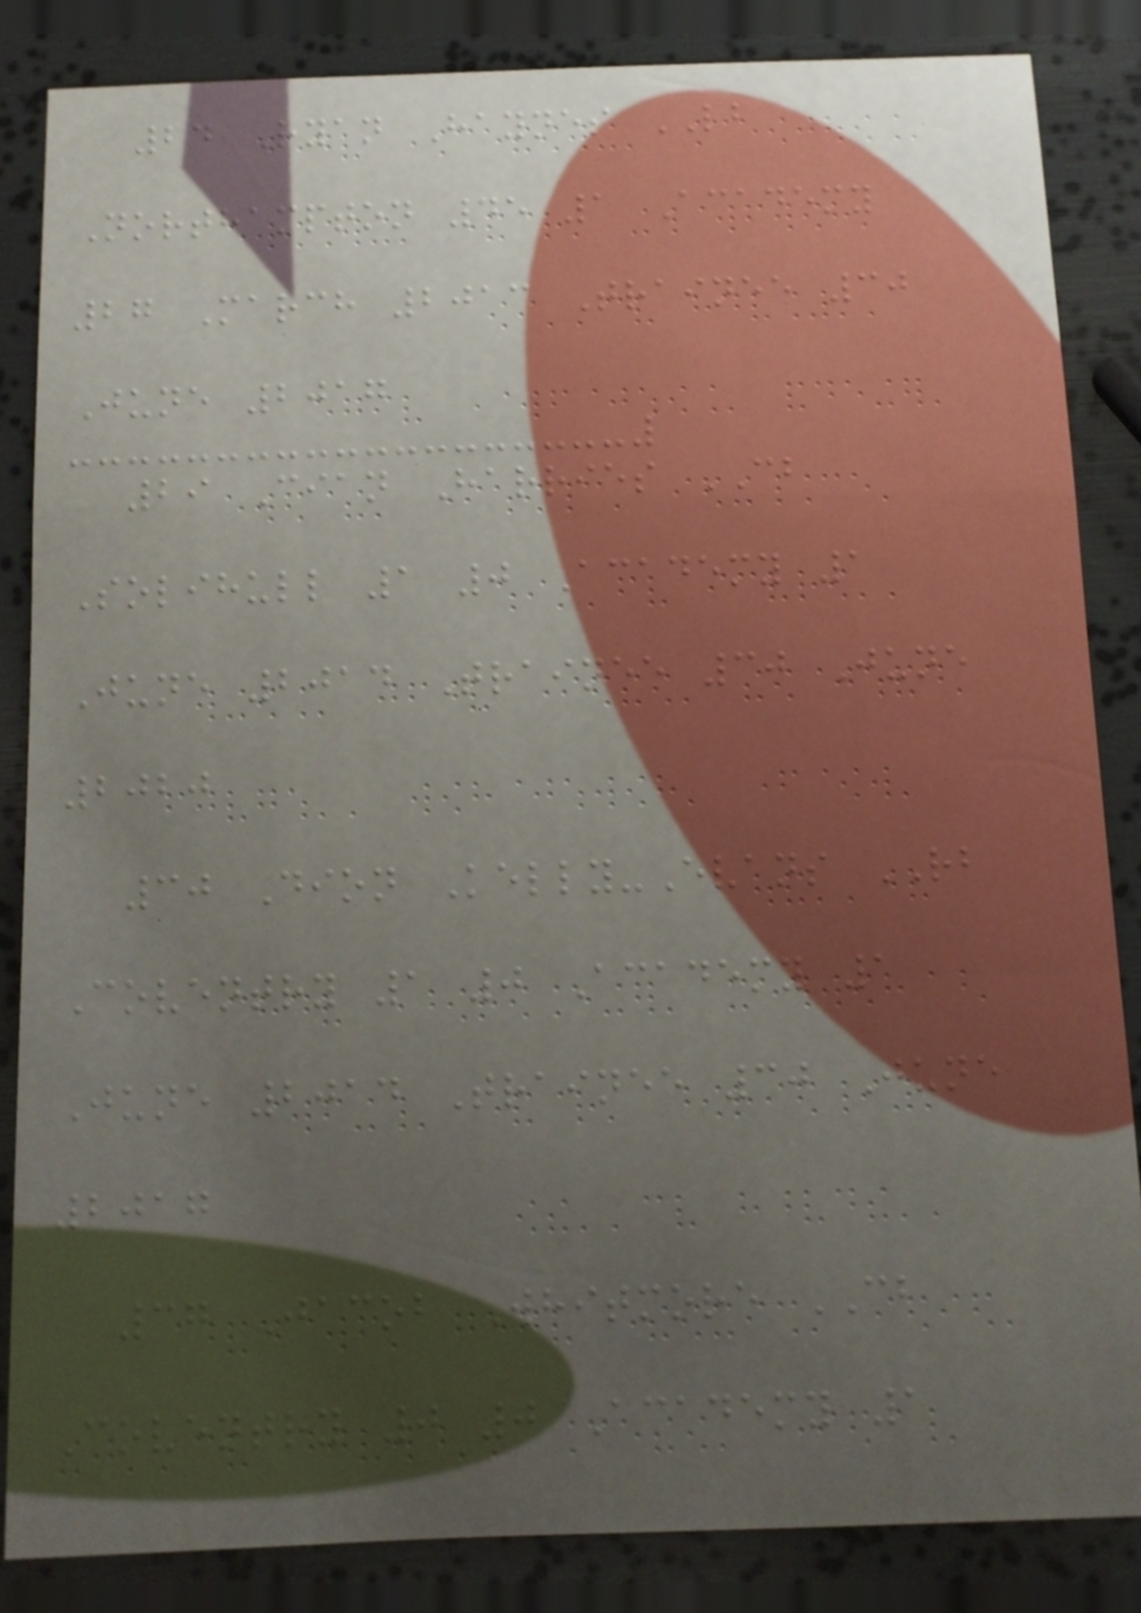24 Ryan Haynes LB
Northampton 45 1 Academy
27 March 2013 Trainee 30
June 2017
29 Cian Harries CB
Solihull 1 0 Academy 1
June 2014 Trainee 30 June
2020
30 Dion Kelly-Evans RB
Coventry 1 0 Academy 1
June 2014 Trainee 30 June
2017
37 Jacob Whitmore CB
Coventry 0 0 Academy 1
